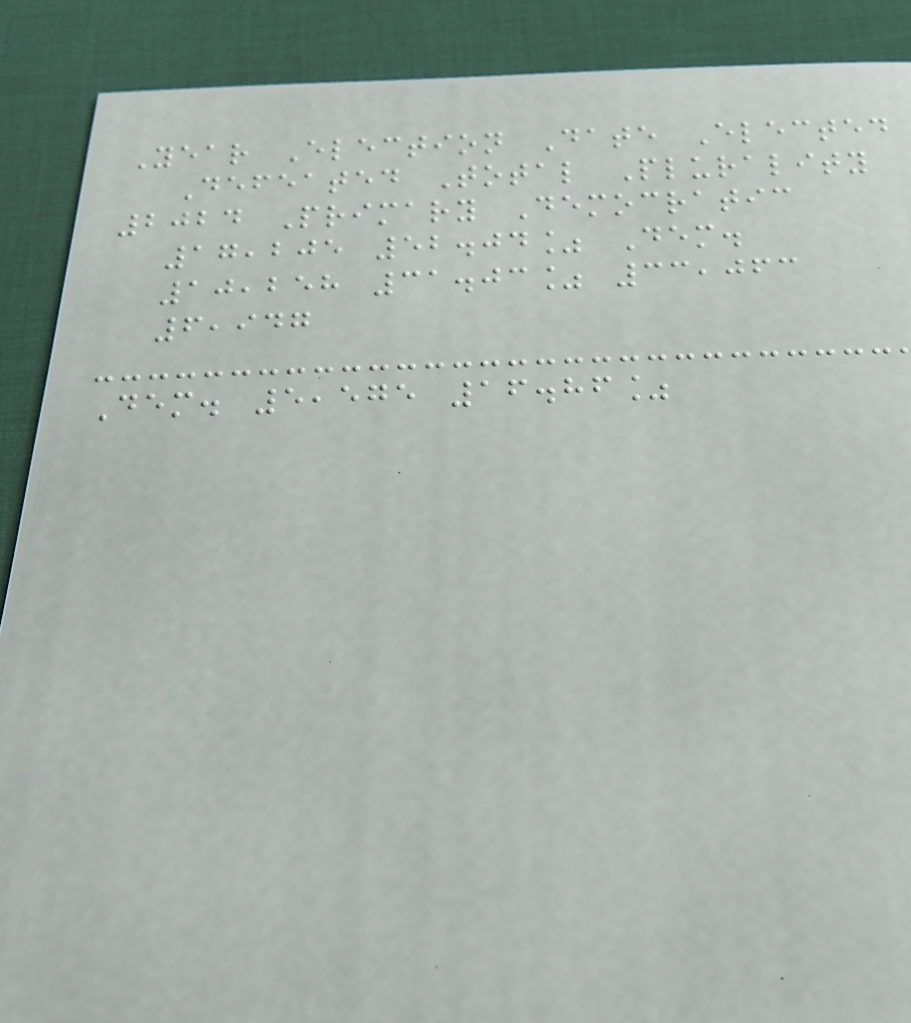Year Election Date Elected
Defeated Total Plurality
2024 Primary Democratic
17,205 52.04% Dem.
10,258 31.03% 33,063
6,947
Dem. 5,575 16.86%
